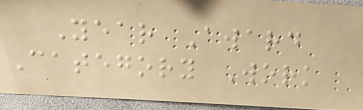Year Award
Category Work
